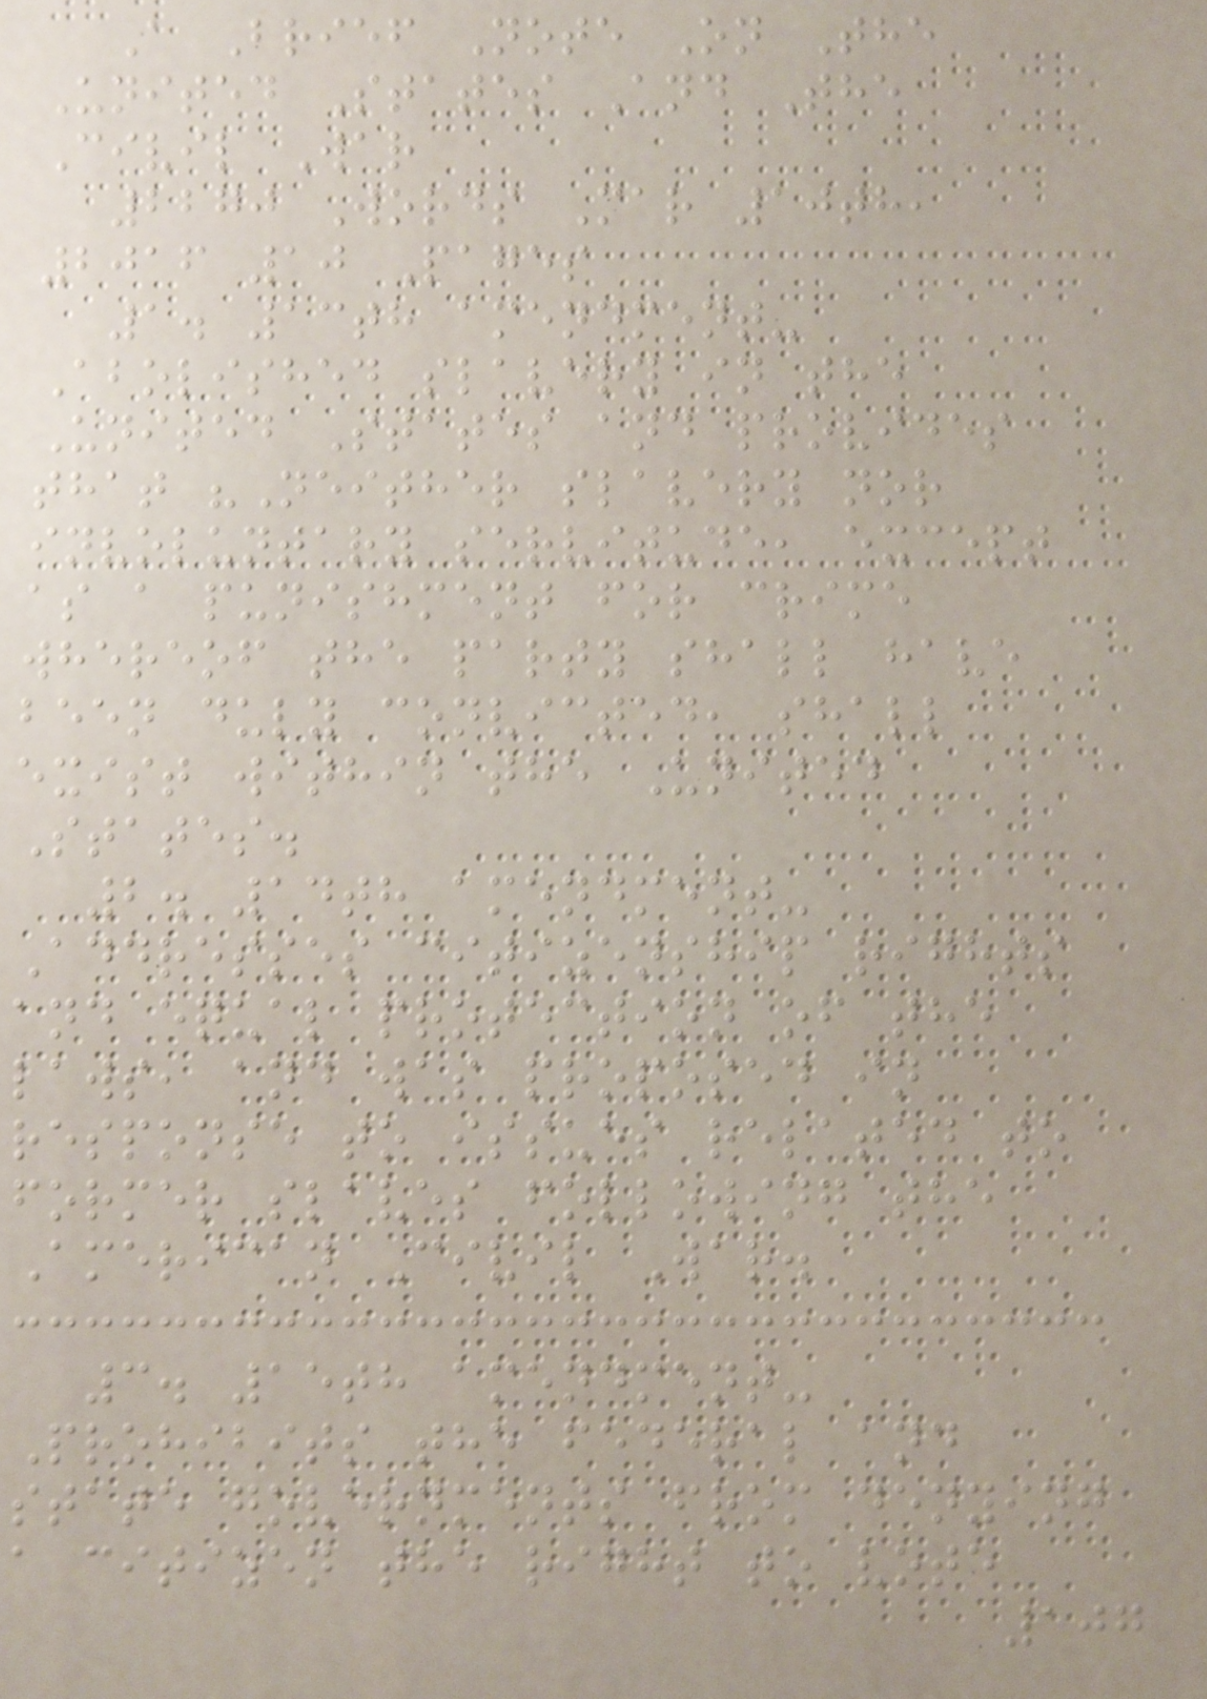A Brief Note On The
United States And The
Civil War
2270 Words Mar 10th,
2016 10 Pages
1. 13th amendment-
Abolished slavery in the
United States and provides
that "Neither slavery nor
involuntary servitude, except
as a punishment for crime
whereof the party shall have
been duly convicted, shall
exist within the United
States.
2. 14th amendment-
Addresses citizenship rights
and equal protection of the
laws, and was proposed in
response to issues related to
former slaves following the
American Civil War.
3. 15th amendment-
Prohibits the federal and
state governments from denying
a citizen the right to vote
107
